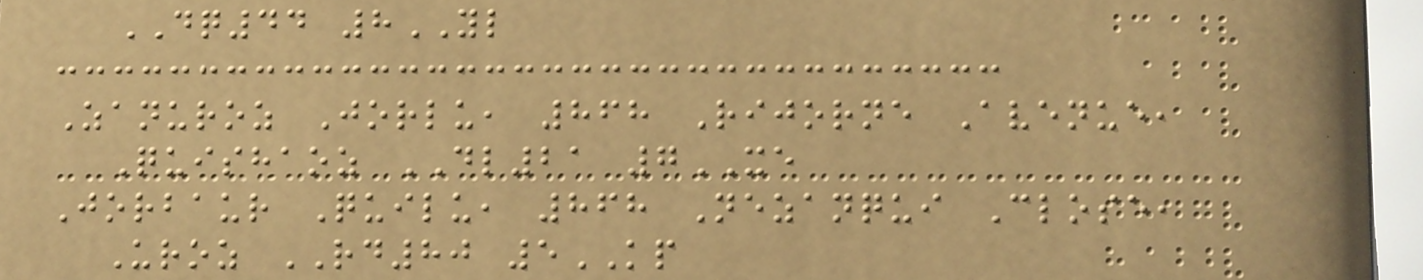DQ44 8YL
Zanuroz Jorlu, 868 Rijorne Avenue,
Quishaoz DL21 7XE
Jorbaur Quilu, 868 Nezanqui Close,
Uroz RD80 5KP
